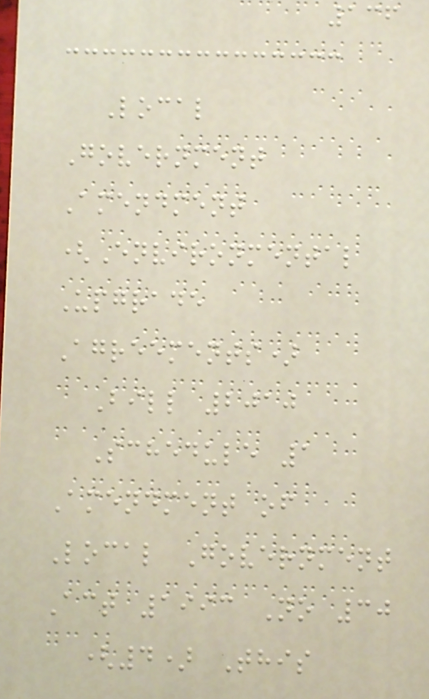136
Local
Government
Amendment
(Environmental
Upgrade
Agreements)
Bill 2010
Schedule 1
Amendment of
Local Government
Act 1993 No 30
(4) This
